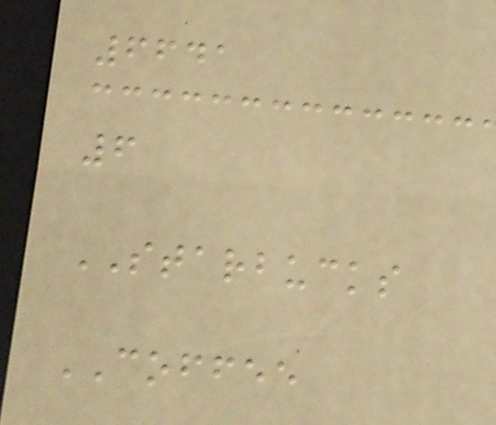6641
6
STARBUCKS
COFFEE
